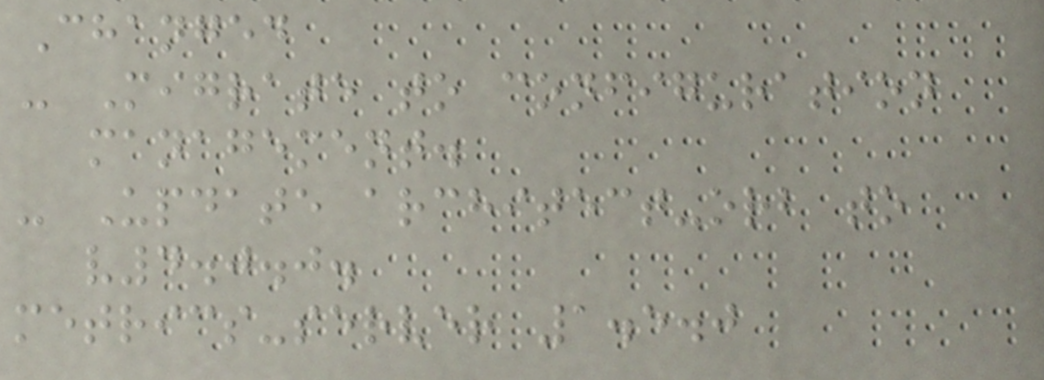Changed
- Migrate to configuration
management.
- Update architect-orb to
v4.0.0.
metrics-server 1.5.0
